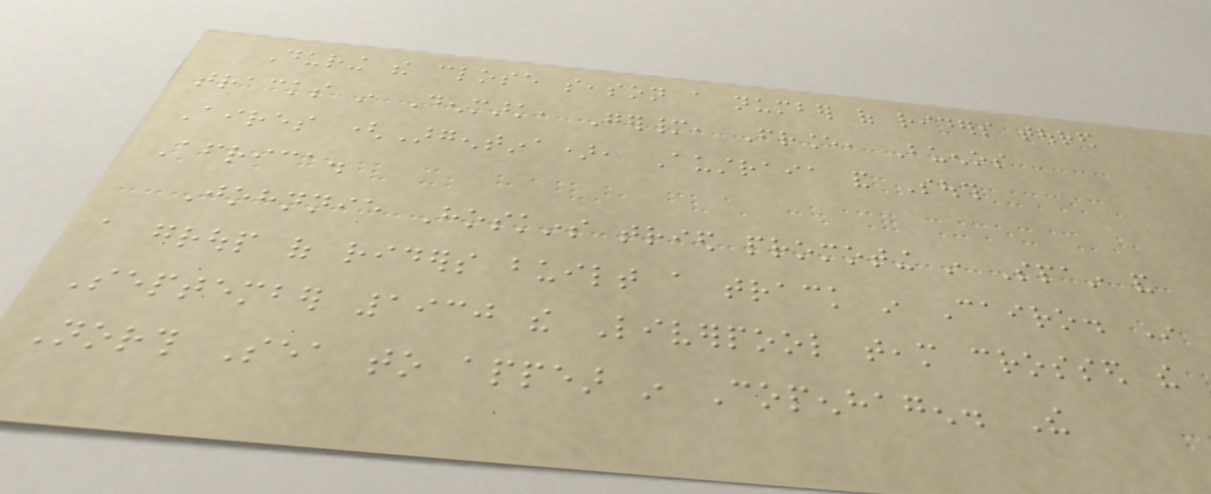During the close season a number of riders toured
tracks in Denmark, Germany, France, Buenos
Aires (Argentina), Austraia and South
Africa.
Johnnie Hoskins tried promoting in Spain and
a group of riders built a track in Cairo. In
September 1930 the Liverpool team crossed the
North Sea to appear in Copenhagen. The
